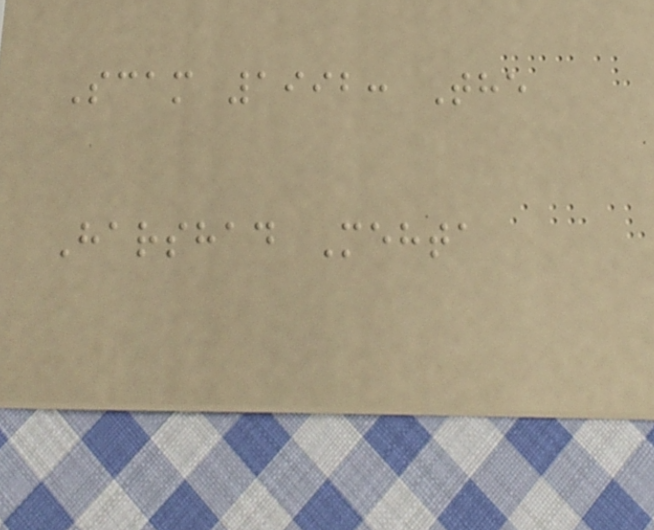Scam 1992: The
Harshad Mehta
